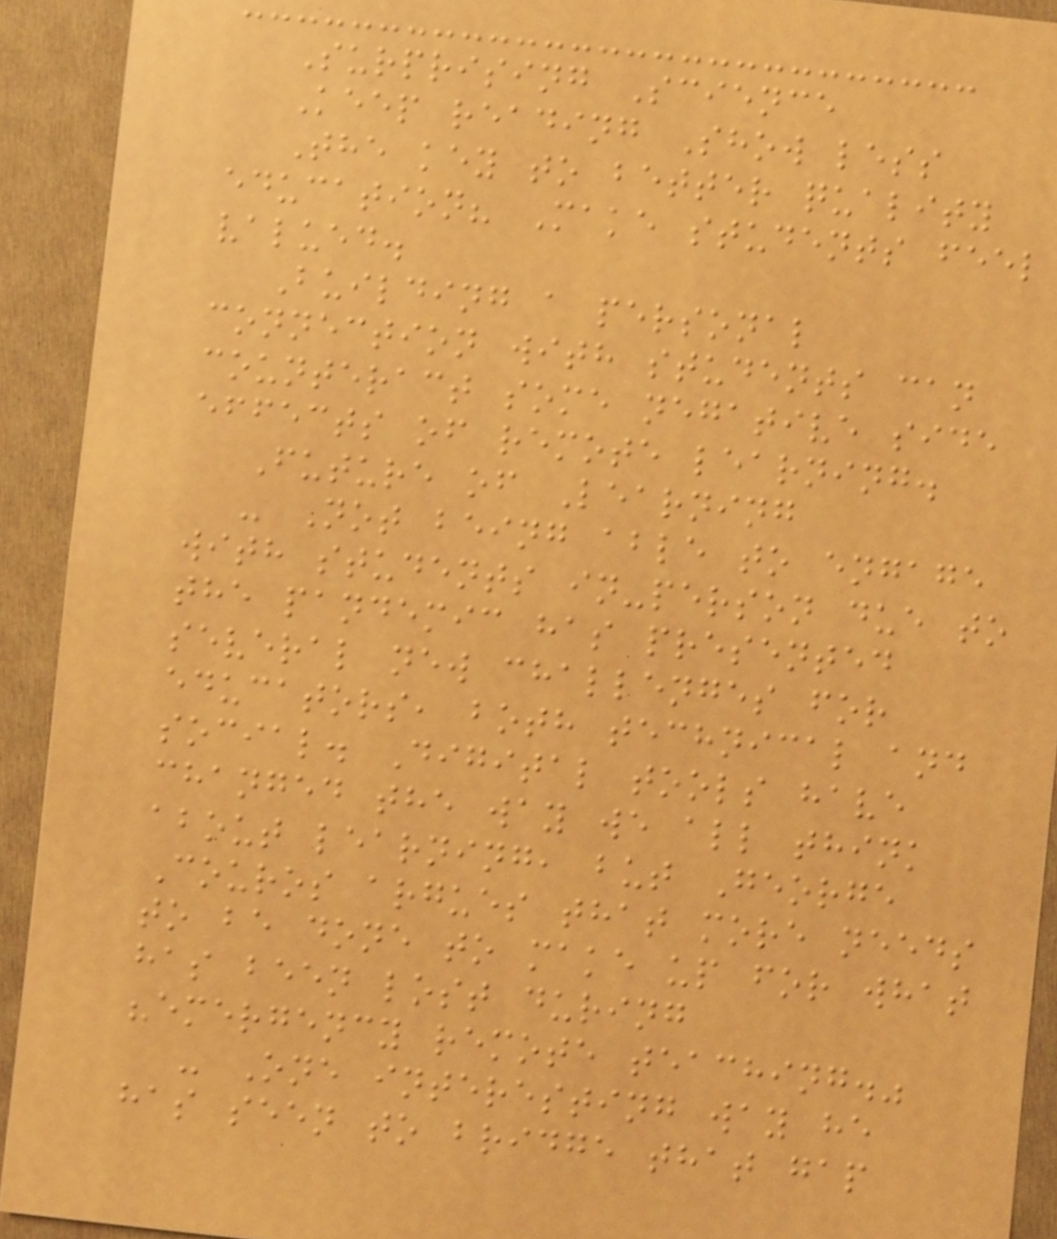Surprising Science
Keep reading Show less
The key to better quality
education? Make students feel
valued.
Building a personal
connection with students can
counteract some negative side
effects of remote learning.
Future of Learning
- Not being able to engage
with students in-person due to
the pandemic has presented
several new challenges for
educators, both technical and
social. Digital tools have
changed the way we all think
about learning, but George
Couros argues that more needs
to be done to make up for what
has been lost during
"emergency remote teaching."
- One interesting way he
has seen to bridge that gap
